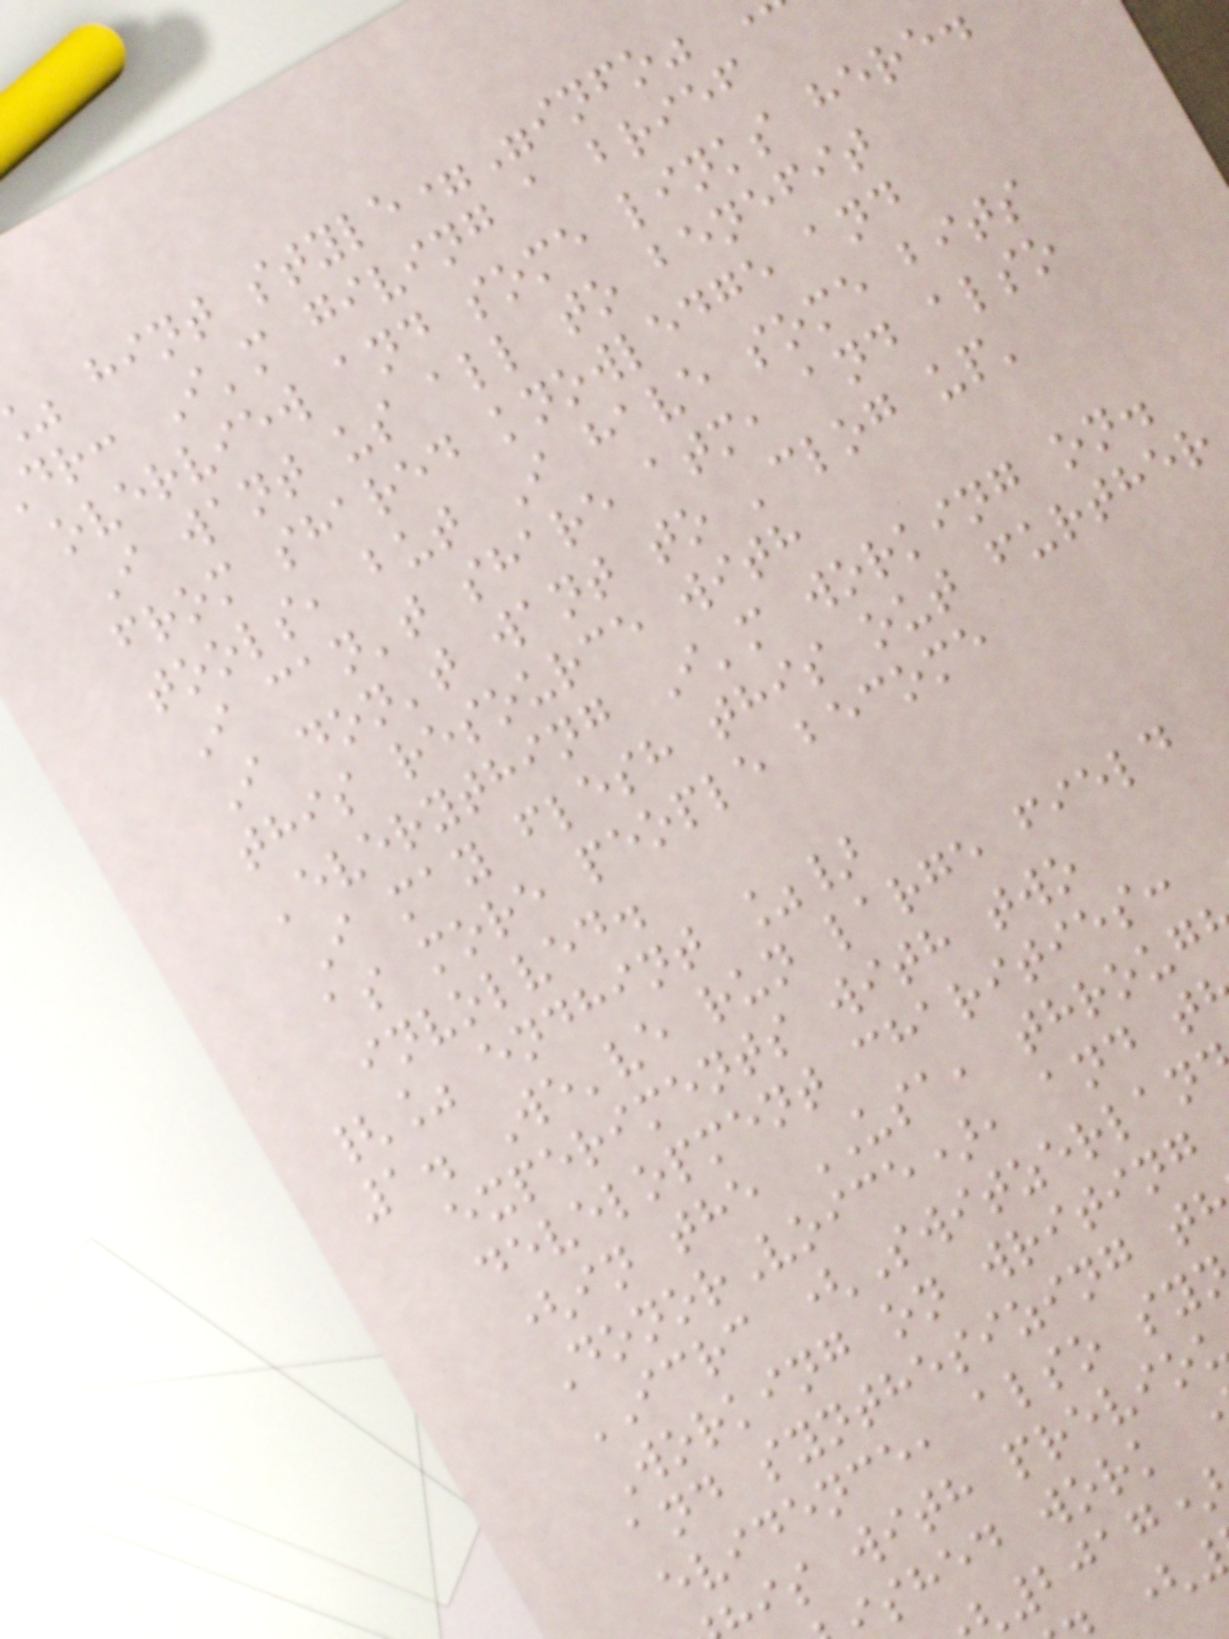hint style="info"
dr: I'm giving a brief
overview and some links here.
I want us all to benefit
from shared knowledge and
tools, but I have some bits
I can't share atm, and also
I don't want to 'clog up'
this resource with
'everything I'm working on.
I may flesh this out further
as more people become
involved.
{% endhint %}
1. We've run large field
experiments with two
development charities:
(in the USA, throug
DonorVoice), and t
ICRC (Switzerlan
Working on writing
and synthesizing t
evidence, also sy
is with previo
shed work
